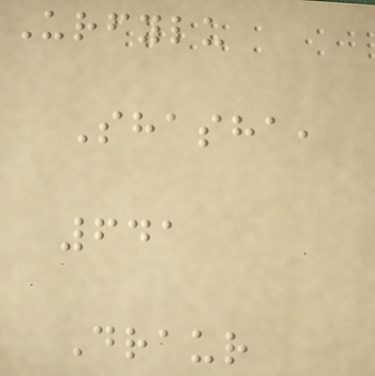Urfylu
Shasha,
641
Draur
